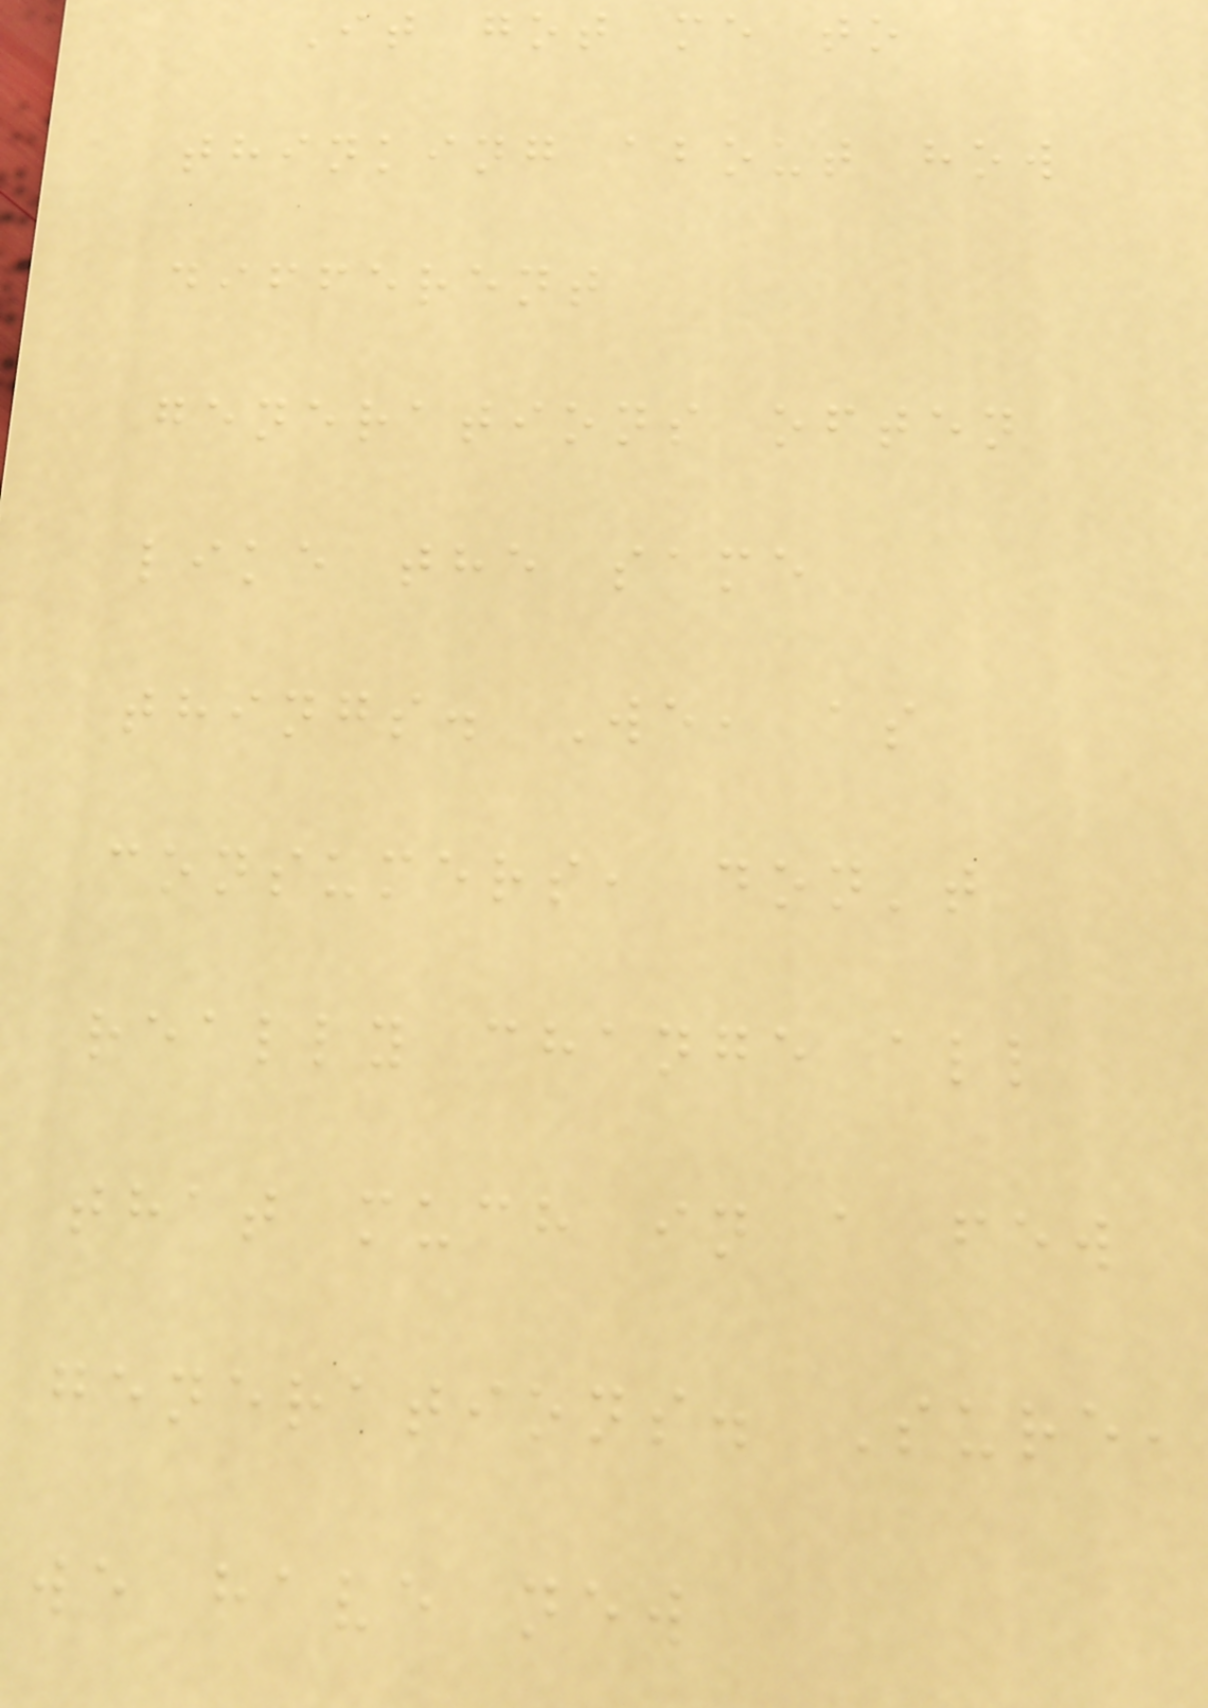It got me to
thinking about how
different
generations often
like the same
things. We, as
consumers, don't
really change all
that much in a few
generations. Sure,
we have new
